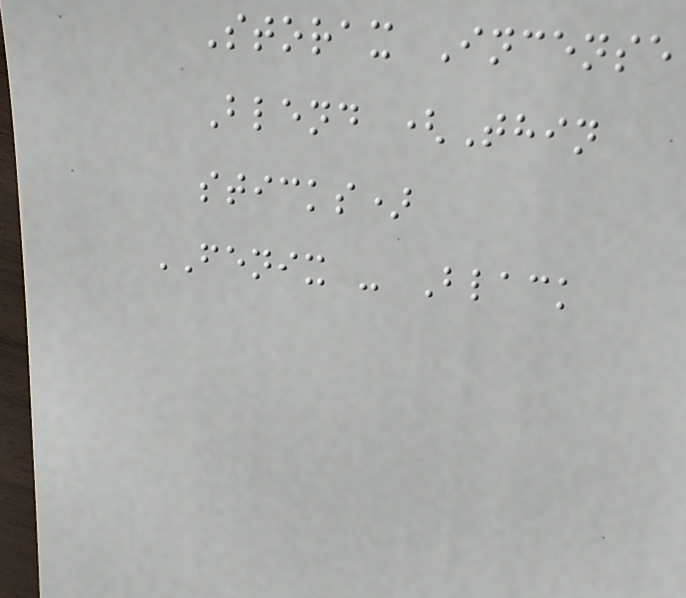Storax Incense
Blend (Thin
sticks)
FENIX - Black
